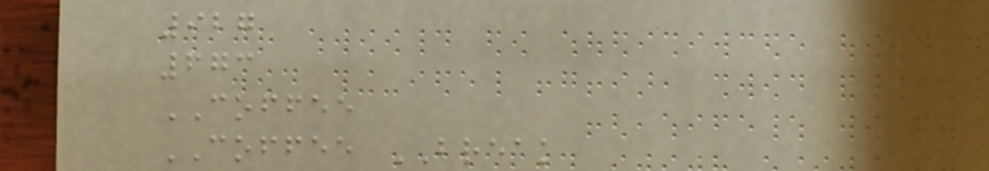927
673
COFFEE
COFFEE BREAK
